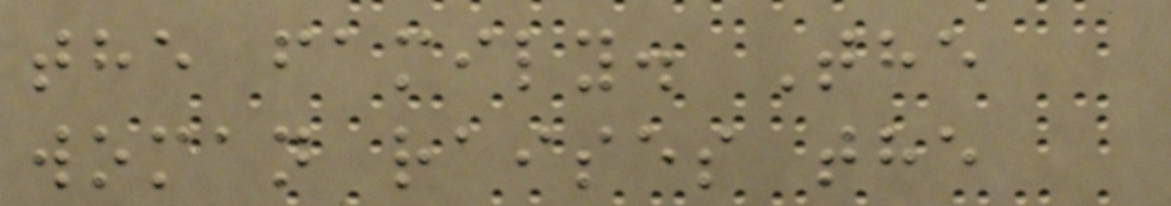the family. The
woman raises the
